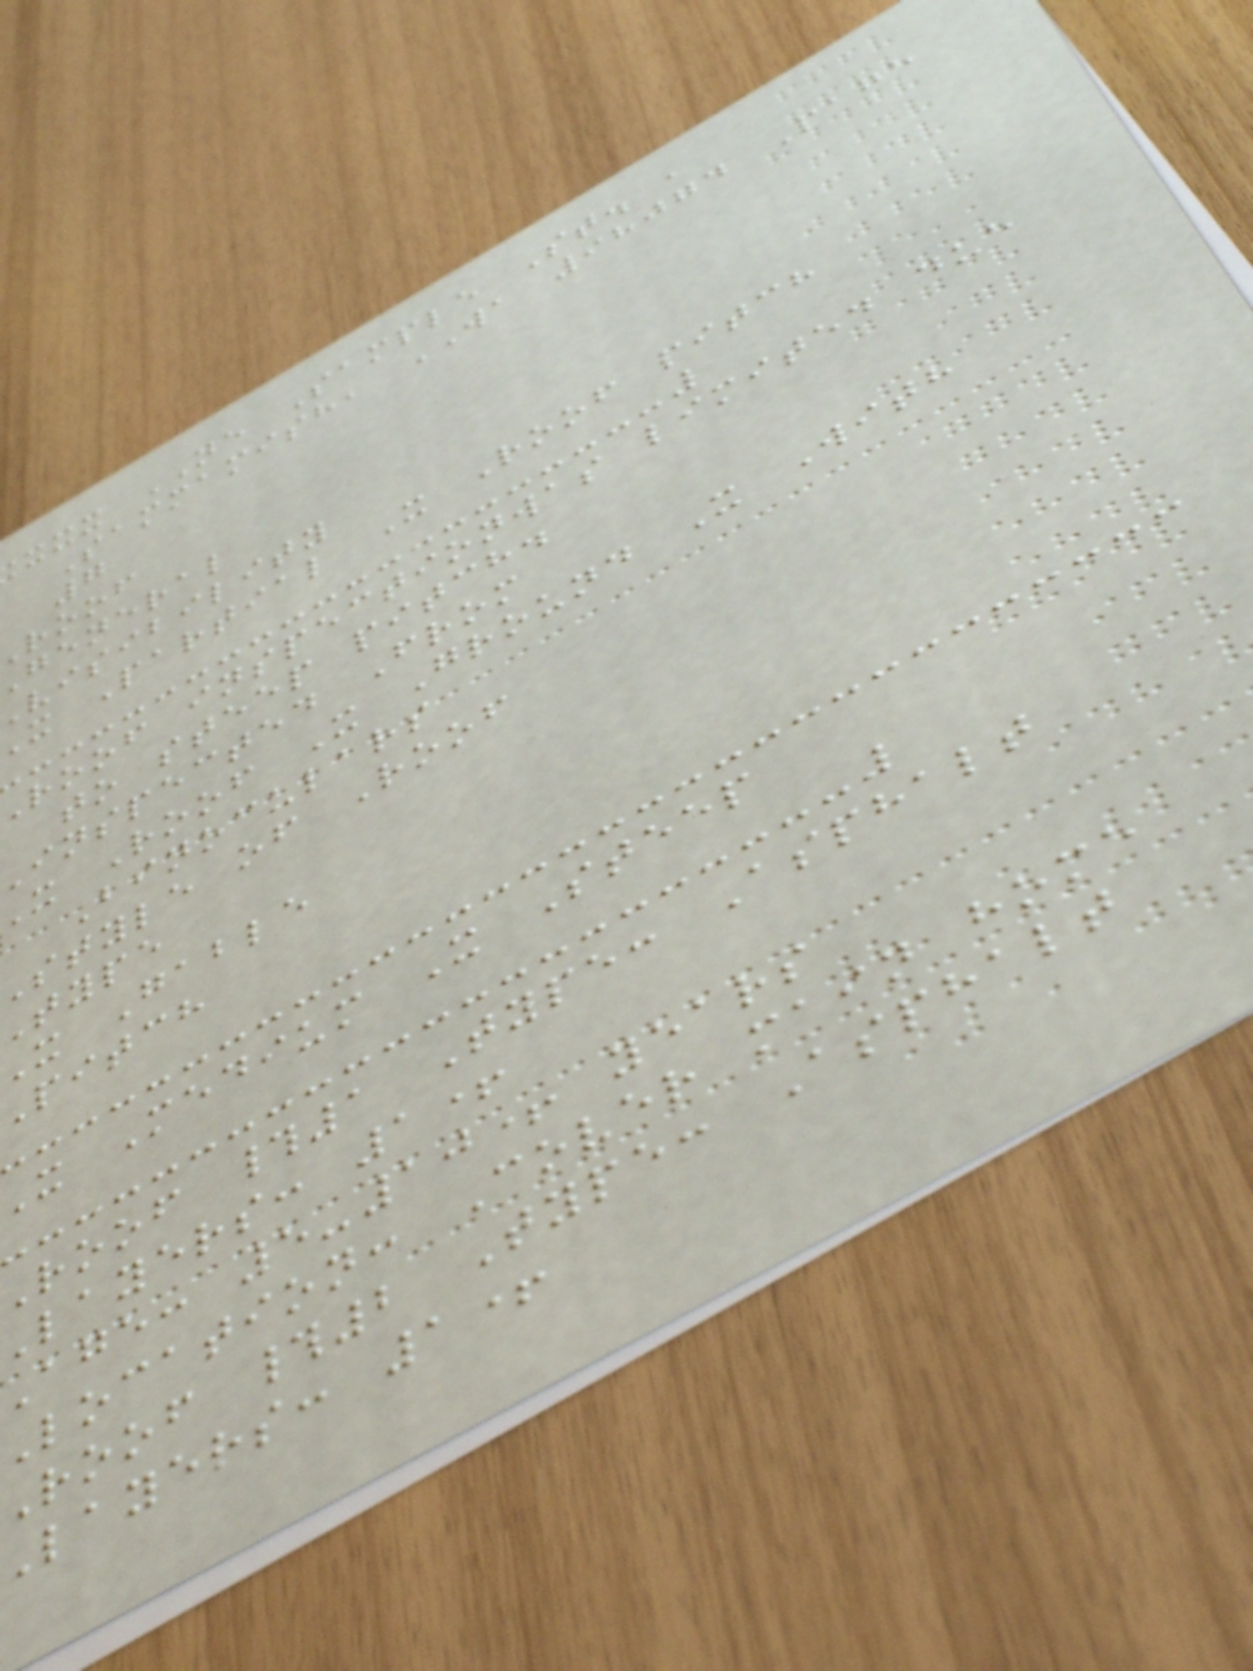xxx NE Sample St. ,
Sammamish, WA 98074 Page
7
roof
general
visibility
x Partial X Roof pitch
roof inspectionwas limited due
to steep pitch.
inspected From
x Roof X Ground X With
Binoculars
style of Roof
type
x Gable
pitch
x Medium X Steep
roof #1 Type: Asphalt
layers: 1+
age: 5-10+ years
location: Cover main home
roof #2 Type: Asphalt
layers: 1+
